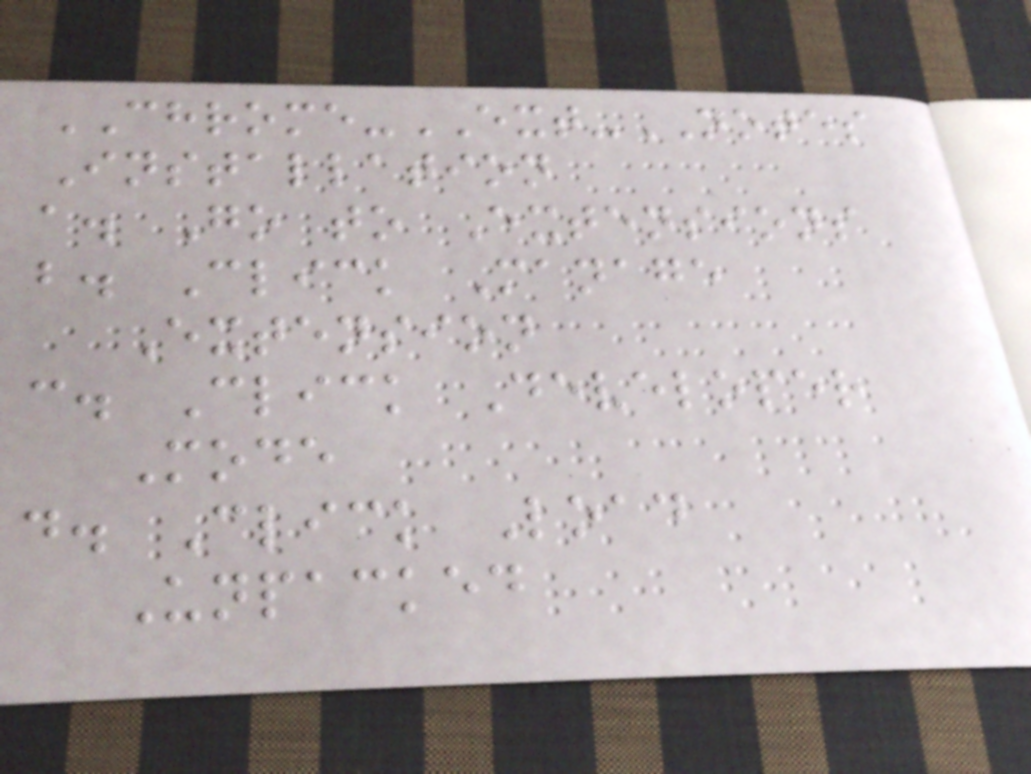CHROME-EXT-NOTES
Installation
a. Go to Extensions
b. Click Manage
Extension
c. Click Developer
Mode
d. Click Load
Unpacked
